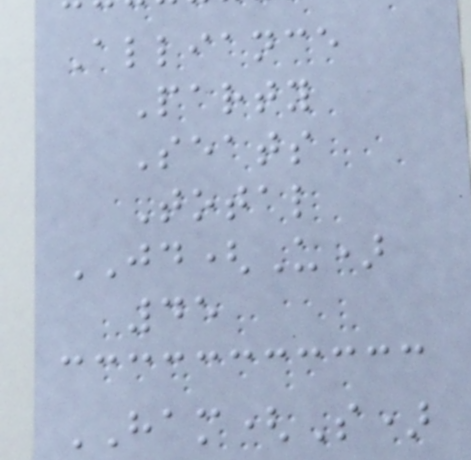Alliance
Party
Seats
Total
JD(U)
45
HAM(S)
